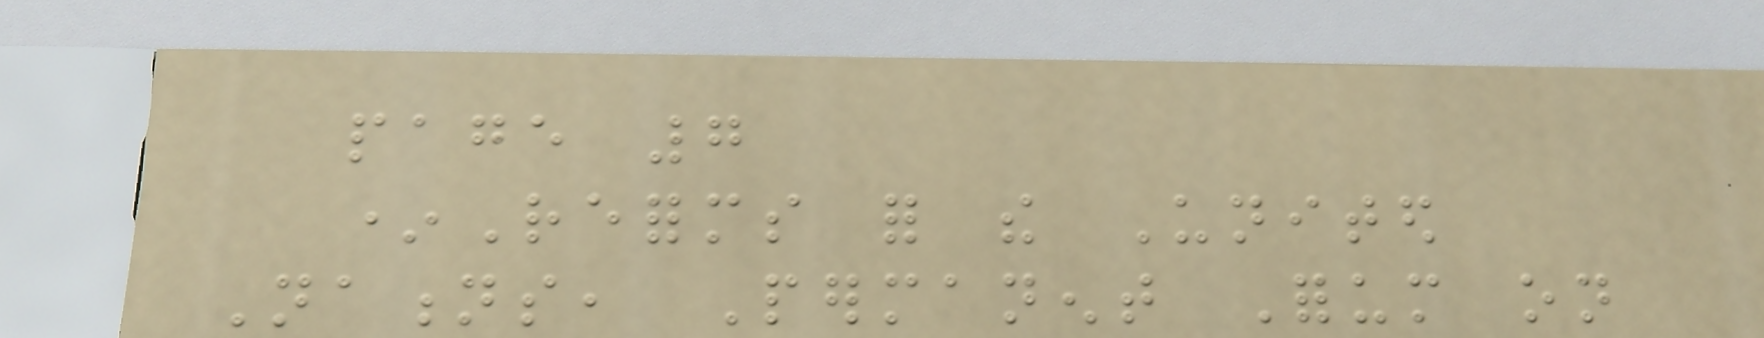page 7
*Reforms for the United
Nations, Permanent Forum on
